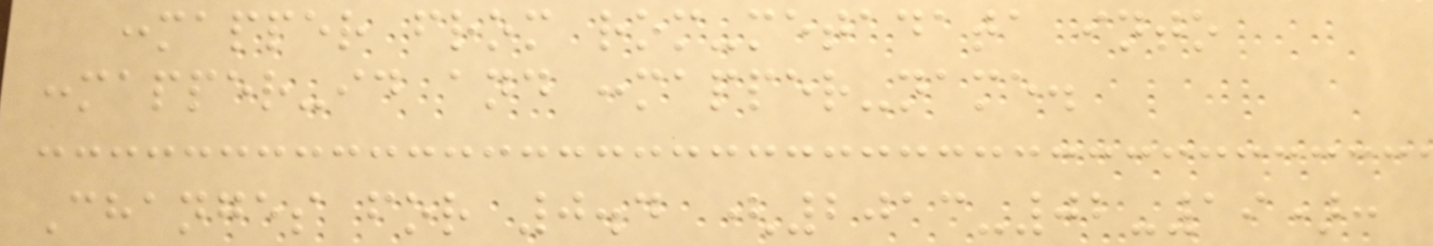:mapper from rom-metadata into
:mapper-id and :mapper-name.
Changes for 0.4 (2013-02-19):
